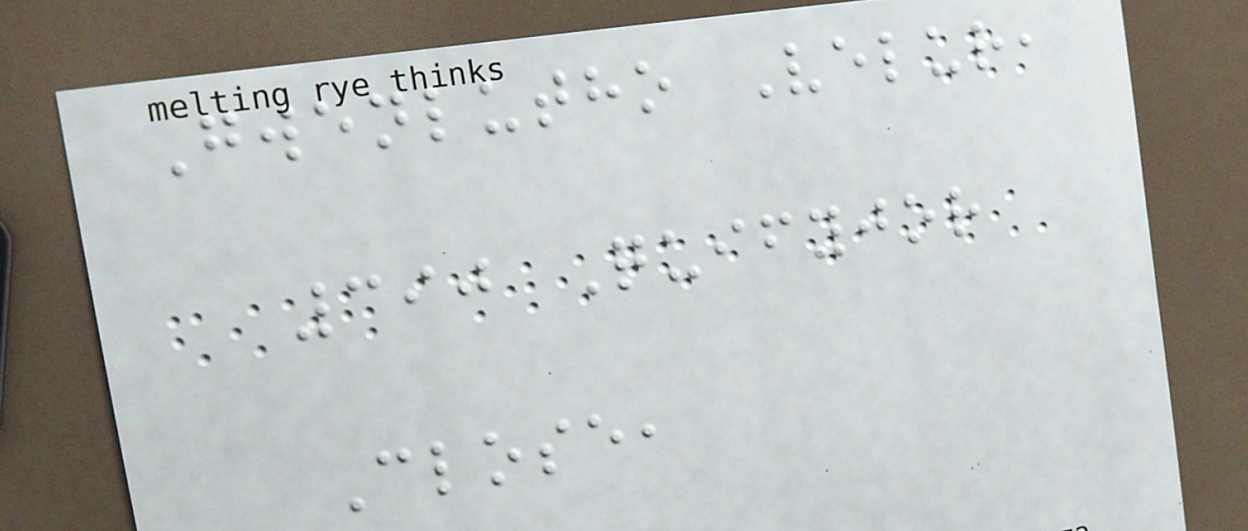Gwenlutho Velur,
390 Quifyjor
Close,
